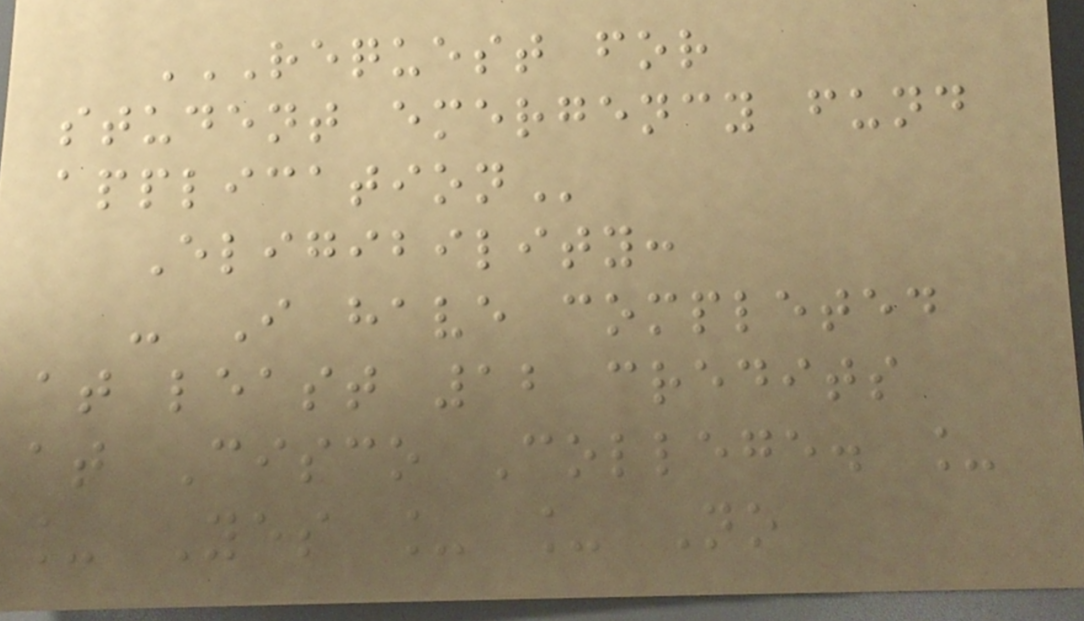REQUEST FOR
STUDENT EMERGENCY FUND
APPLICATION
Eligibility:
- I have completed
at least 12 credits
at Cisco College. _
_ Yes _ _ No
